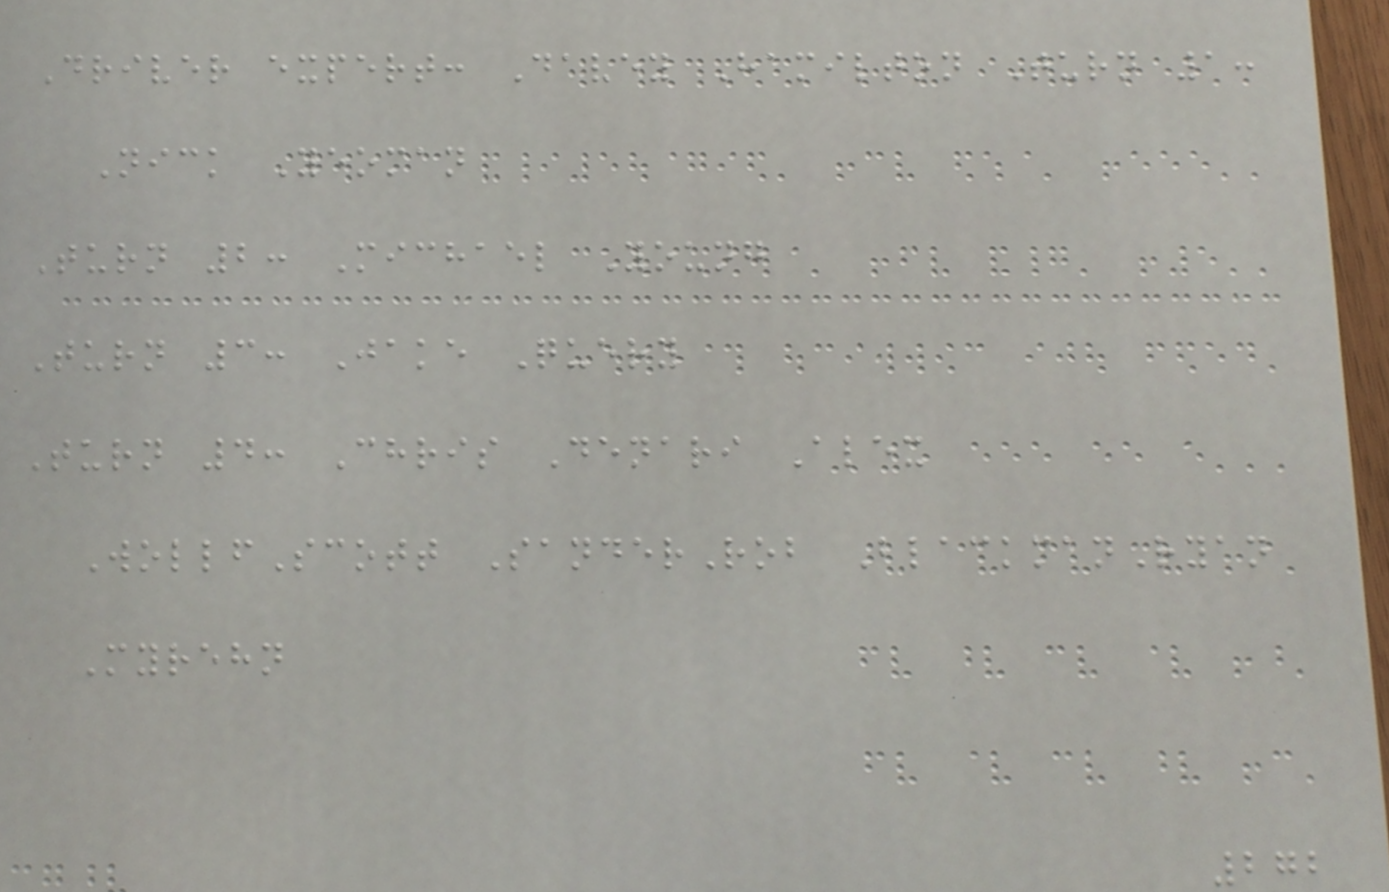Driver expert: Davey Hamilton Turn 1:
Nick Yeoman
Turn 2: Michael Young
Turn 3: Jake Query
Turn 4: Chris Denari Alex
WollfScott SanderRob BlackmanRyan
Myrehn
272
